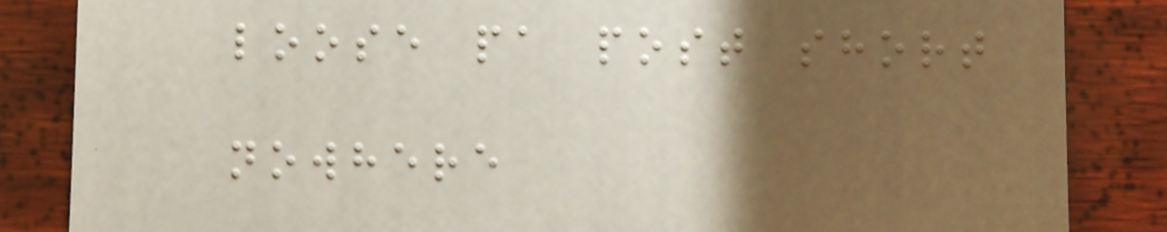loose pa post short
nowhere
